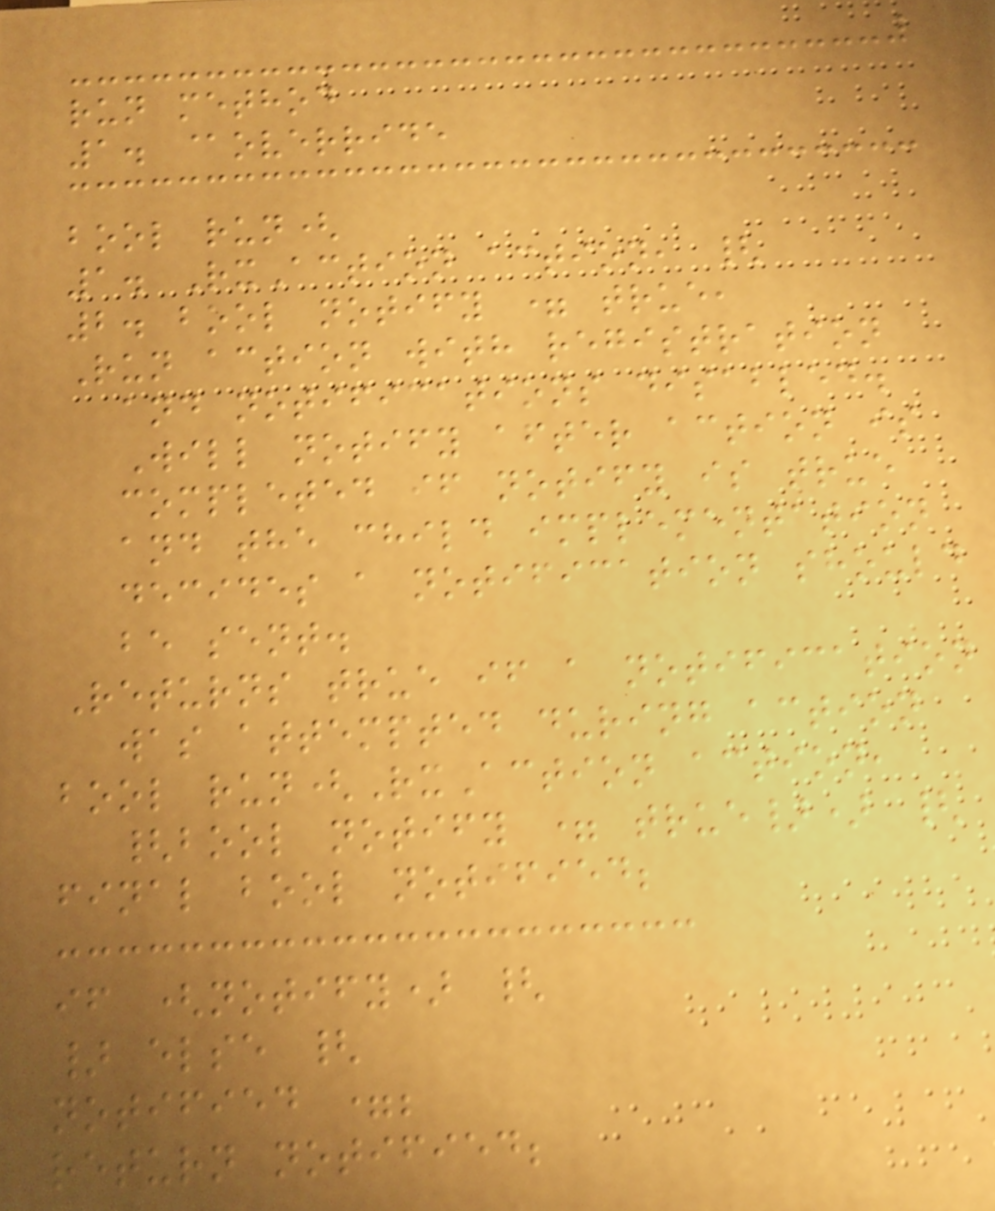run method
1. @override
bool run(
1. RxAction action, {
2. bool notify = true,
Run action with registration
and notifications disabled.
Will notify after action is
completed if notify is true
and the child implementation
decides a notification should
be sent.
Returns true if a notification
was attempted during action
bool run(RxAction action,
{bool notify = true}) {
final bool notified;
if (notify) {
} else {
notified =;
return notified;
